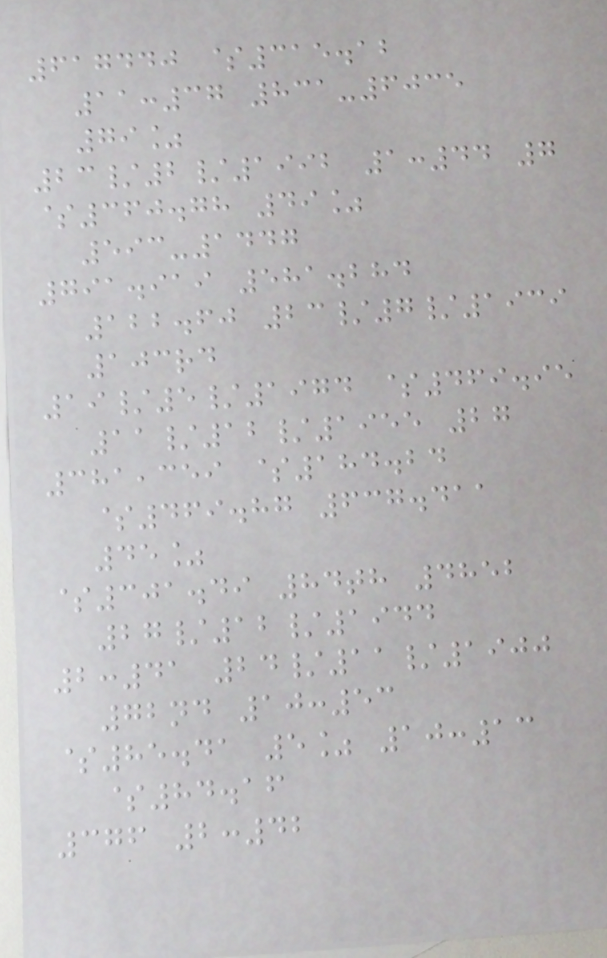617440 $315.12
11:37 831-6035
79%
23/2/1992 1:44 7
$360.78 49%
593-1447
791.919 581.284
122.60 23/7/1939
103rd
19/5/1974 $469.95
11/12/1955 27
381,359 $184.24
$469.87 637.411
45%
$301.49 84th 4852
27/12/1944
2:41 24/11/1900
72nd 10:53
$85.41 5% 10:13
$84.16
376 2:42
